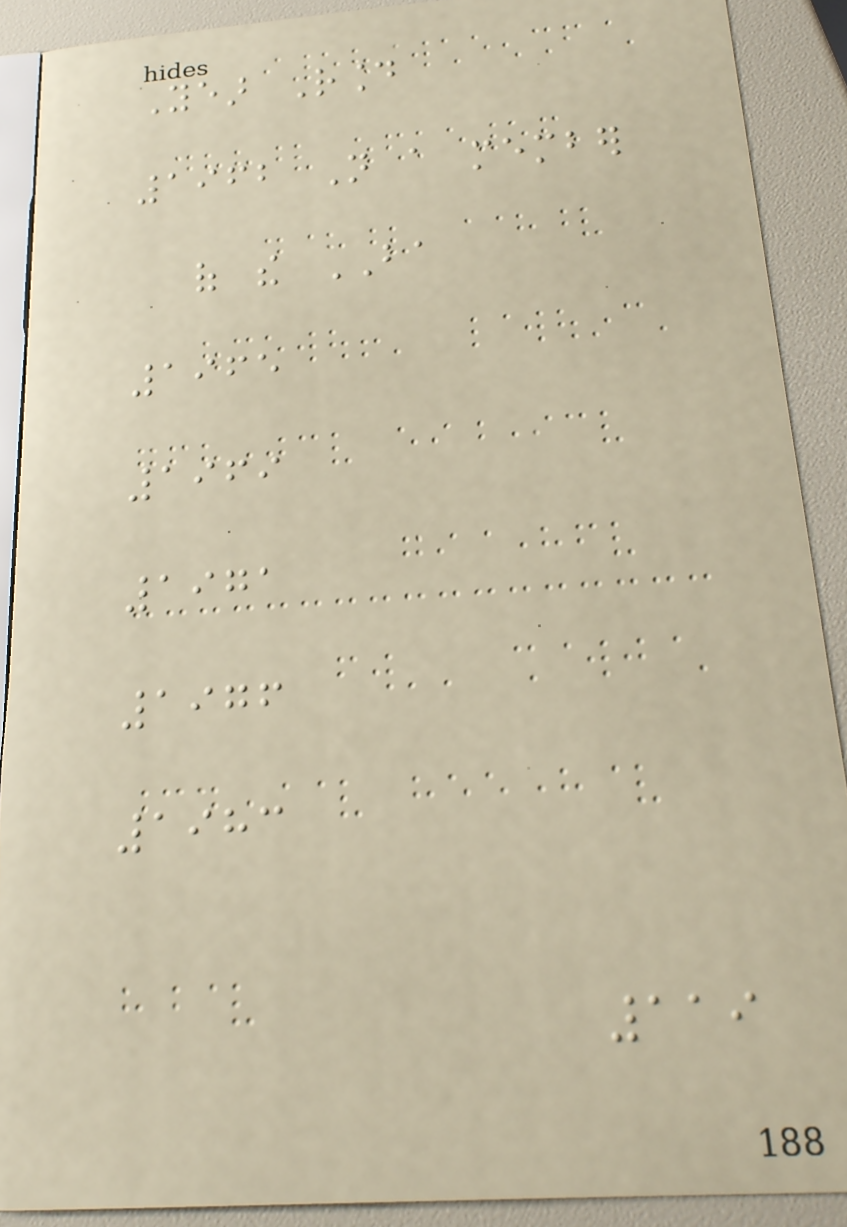Year Round
1962 Not a member
of the BA
1965
1969
1971
1976
1983
119
